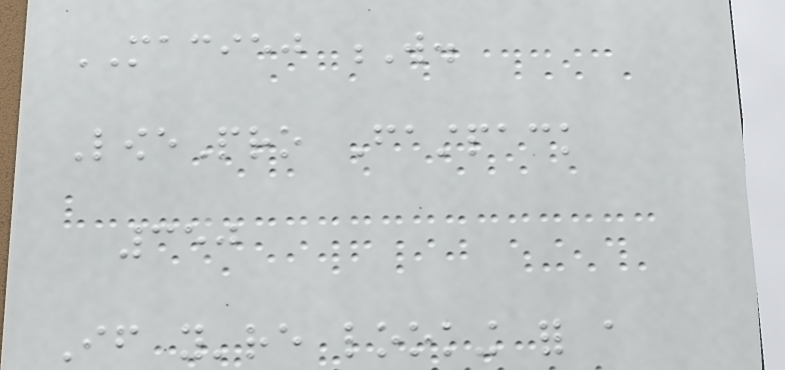MACIEJ W.
LowePro Fastpack
350
If you're looking for a
